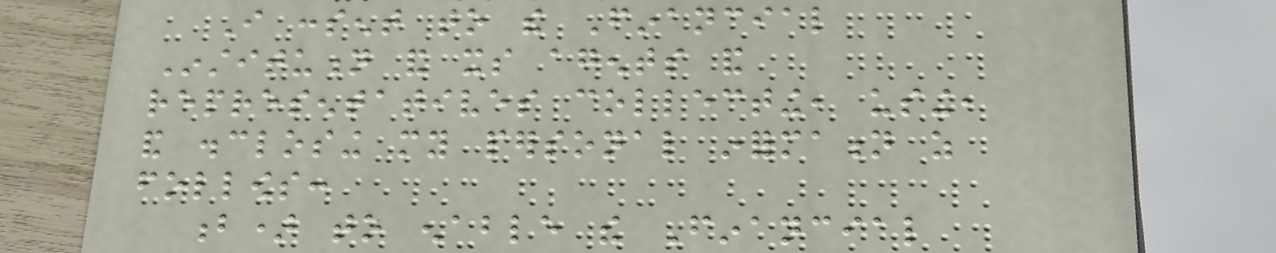I consent to the Financial
Institution and its agents and
representatives collecting, using,
and disclosing my personal information as
follows:
b) to enable the Financial
